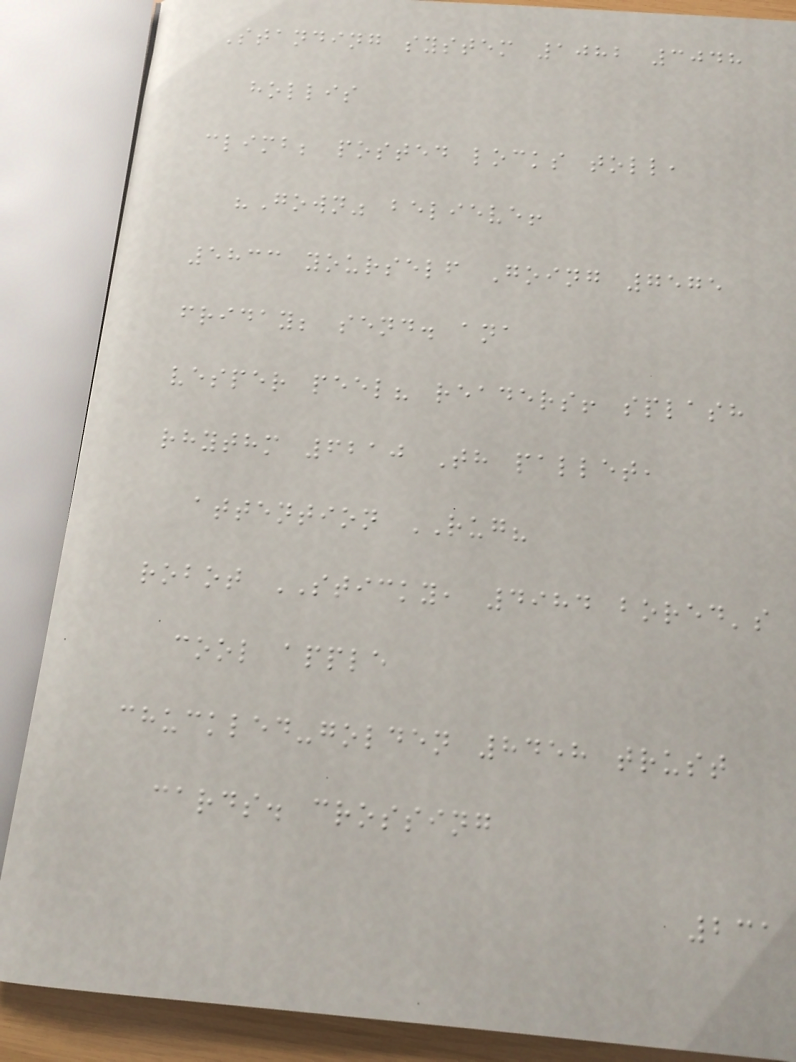Standing system 1082 3048
hollis
climb; posted locks toll,
"Gown" believe!
5833 yourself Going 7575
friday; send. ana
vesper peel? readers! splash
rhythm 6210 Th pallet,
attention RUG?
robot STICKY, 4984 bored's
cool apple
chuckled-golden 8458 trust
cards. crossing
231
